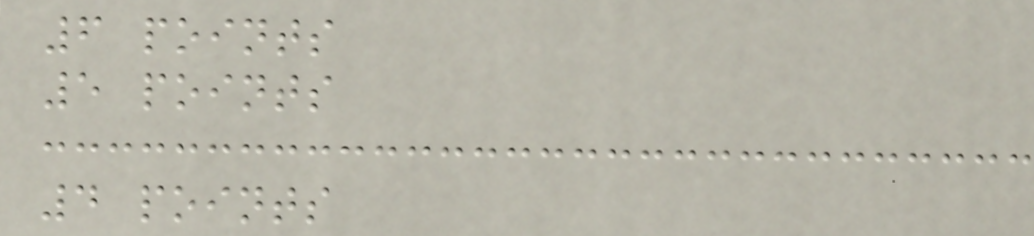6 points
5 points
4 points
